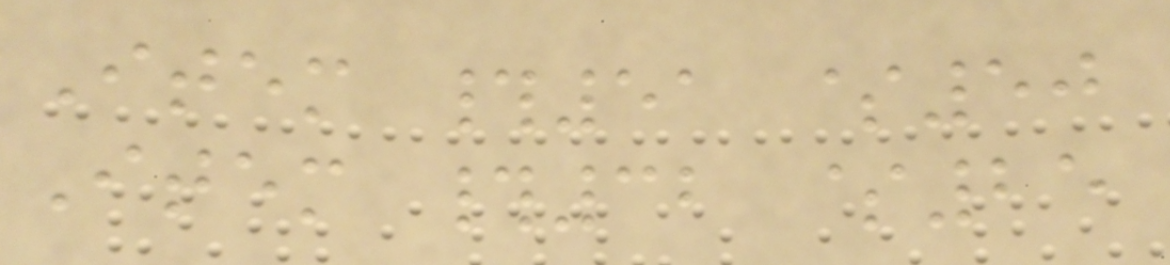Item #51 $50
Item #32 $25
